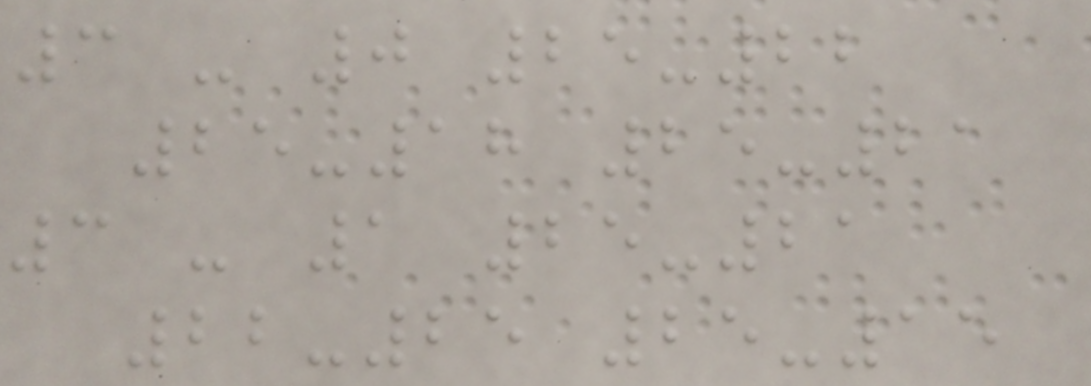3 - 0 25-22
25-18 25-21
3 - 1 25-21
22-25 25-15
